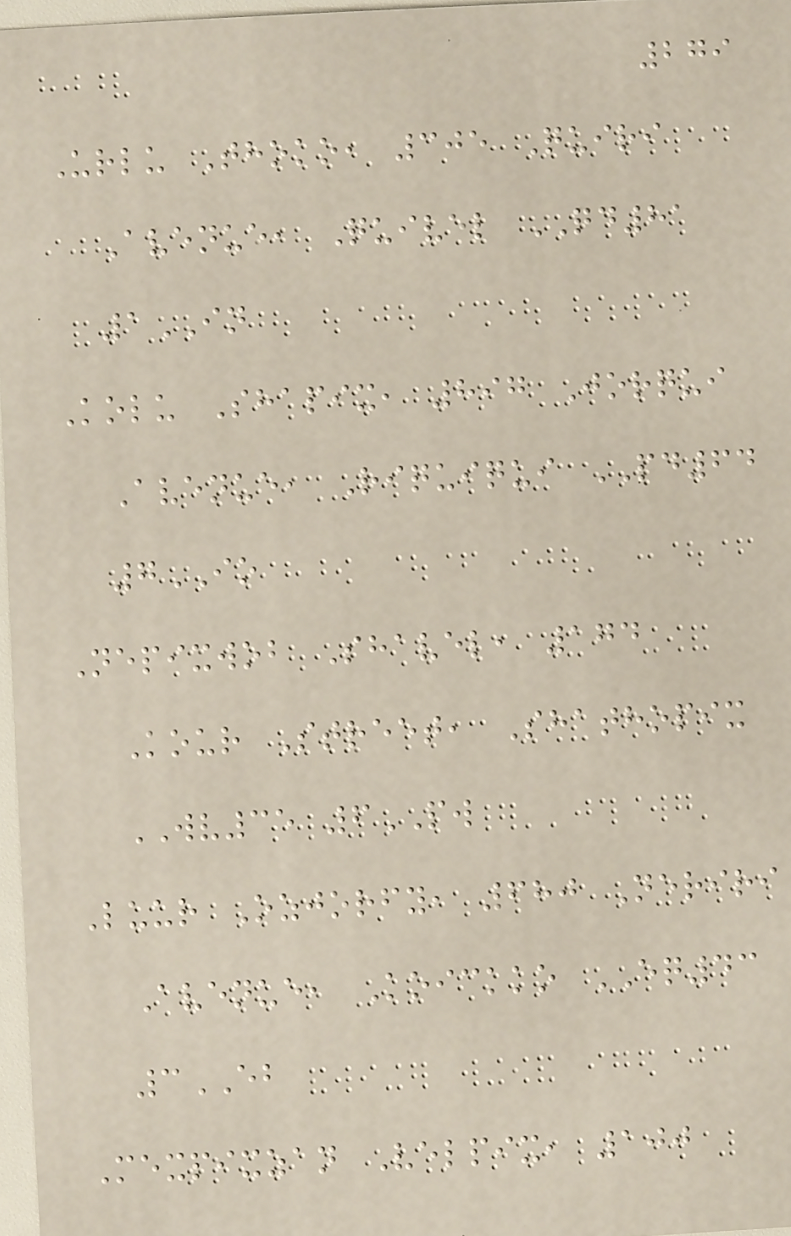279
Urlu Thoko, 305 Quiri
Avenue, Quivel QD81
1IN
Kolu Shapix, 897 Jorqui
Avenue, Riquiqui PD64
7IO
Nepixwob Shavel, 174
Kour Street, Shathopix
WV35 6PW
Luur Ozjorfy, 680 Neriri
Avenue, Koickko EQ43
3EB
Mexpixzan Velpix, 100
